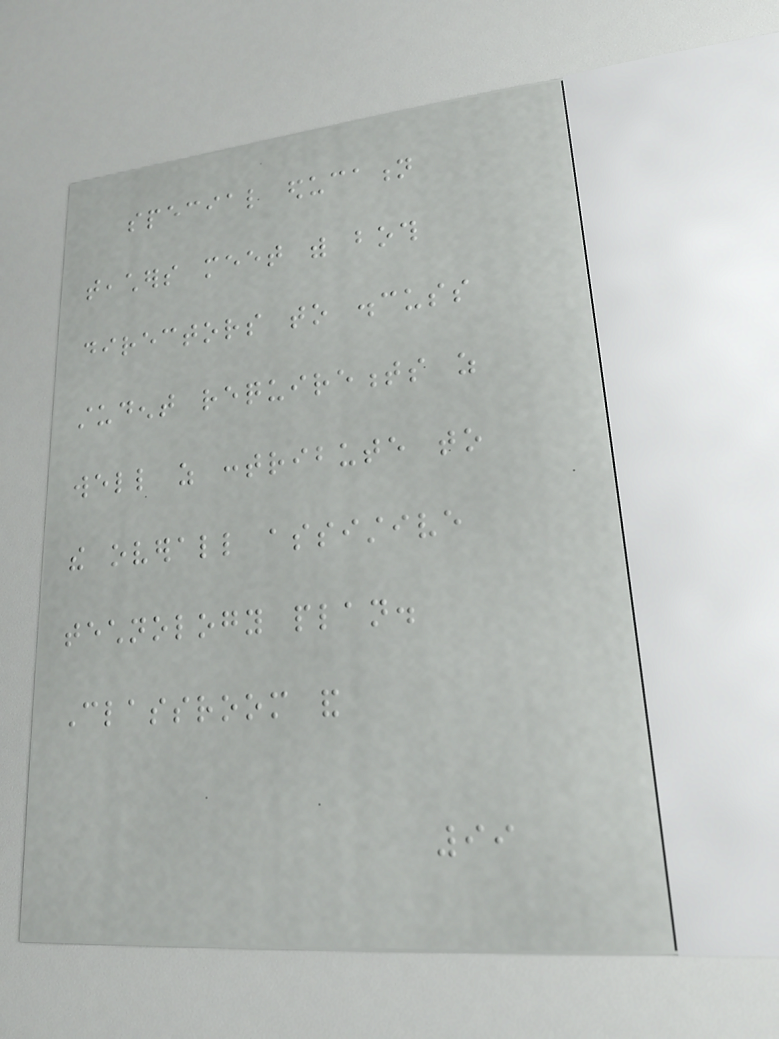special education
teachers meet with both
directors to discuss
student requirements as
well as contribute to
the overall assistive
technology plan.
Classroom and
99
